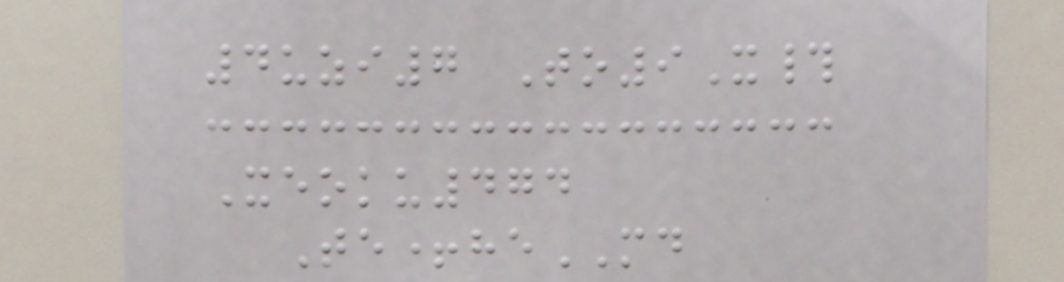4uzi7 To9X#
Xeoku474
Te+heMD
